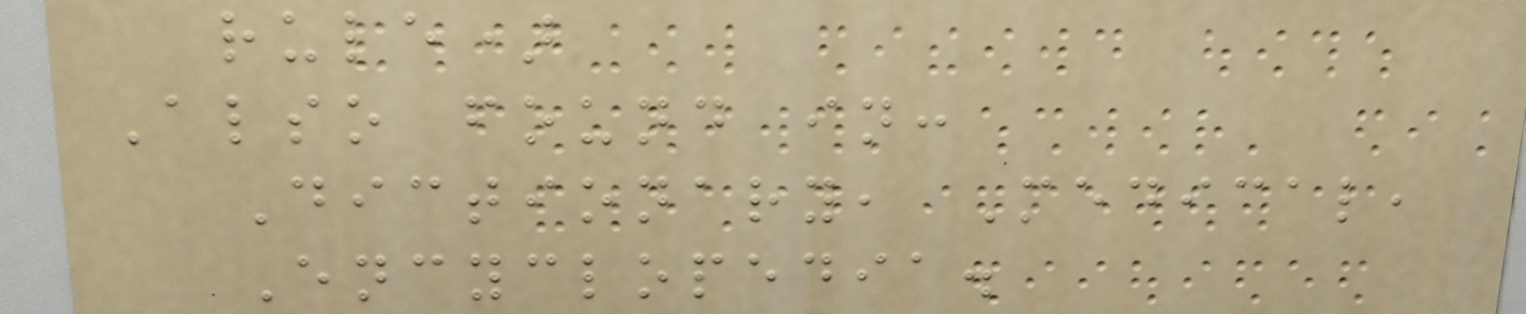rule)
Also found in:
Dictionary, Medical,
Encyclopedia.
